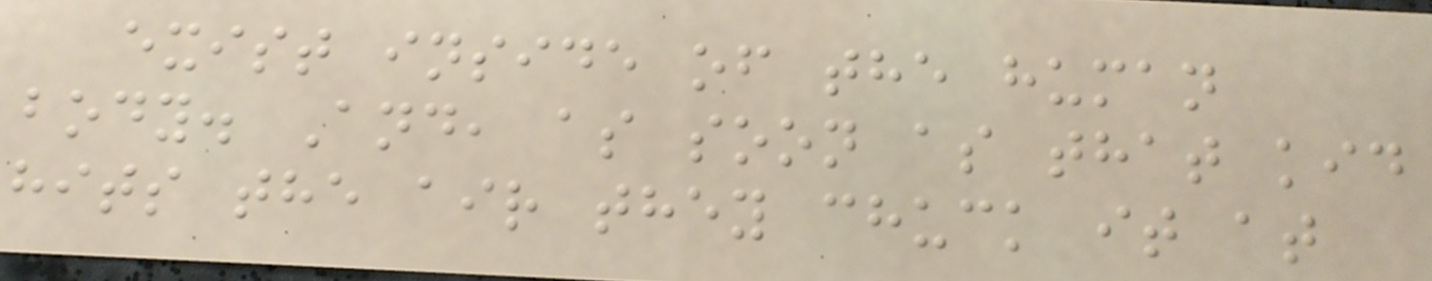exist inside of the human
body. And, as soon as that kid
hits the air they chuck it at
